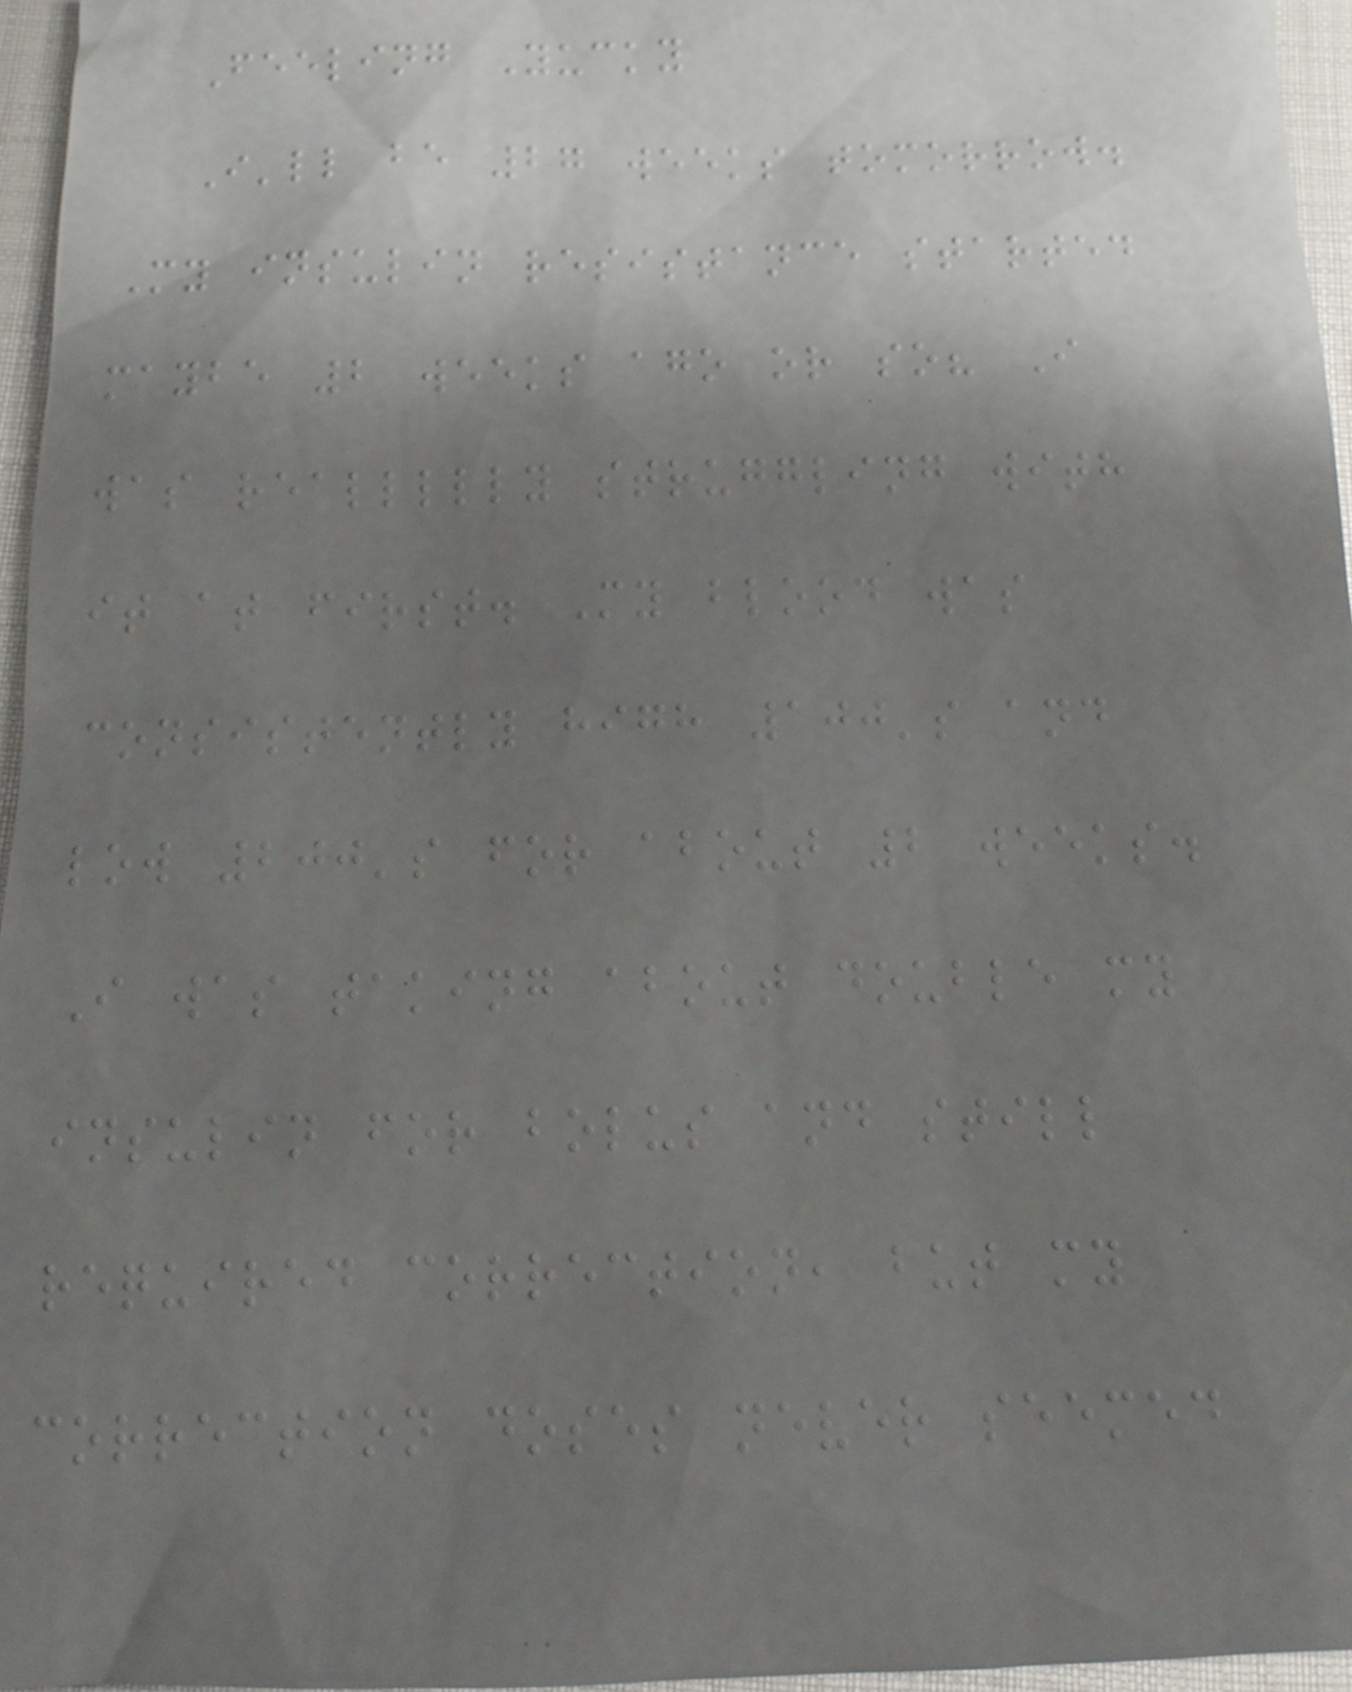Feeling Yucky
I'll be 27 weeks tomorrow.
My insulin resistance started
maybe 2 weeks ago or so? I
was reallllly struggling with
it at first. My blood was
consistently high 100's and
low 200's for about 2 weeks.
I was taking about double my
insulin for bolus and still
required correction, but my
correction doses never seemed
